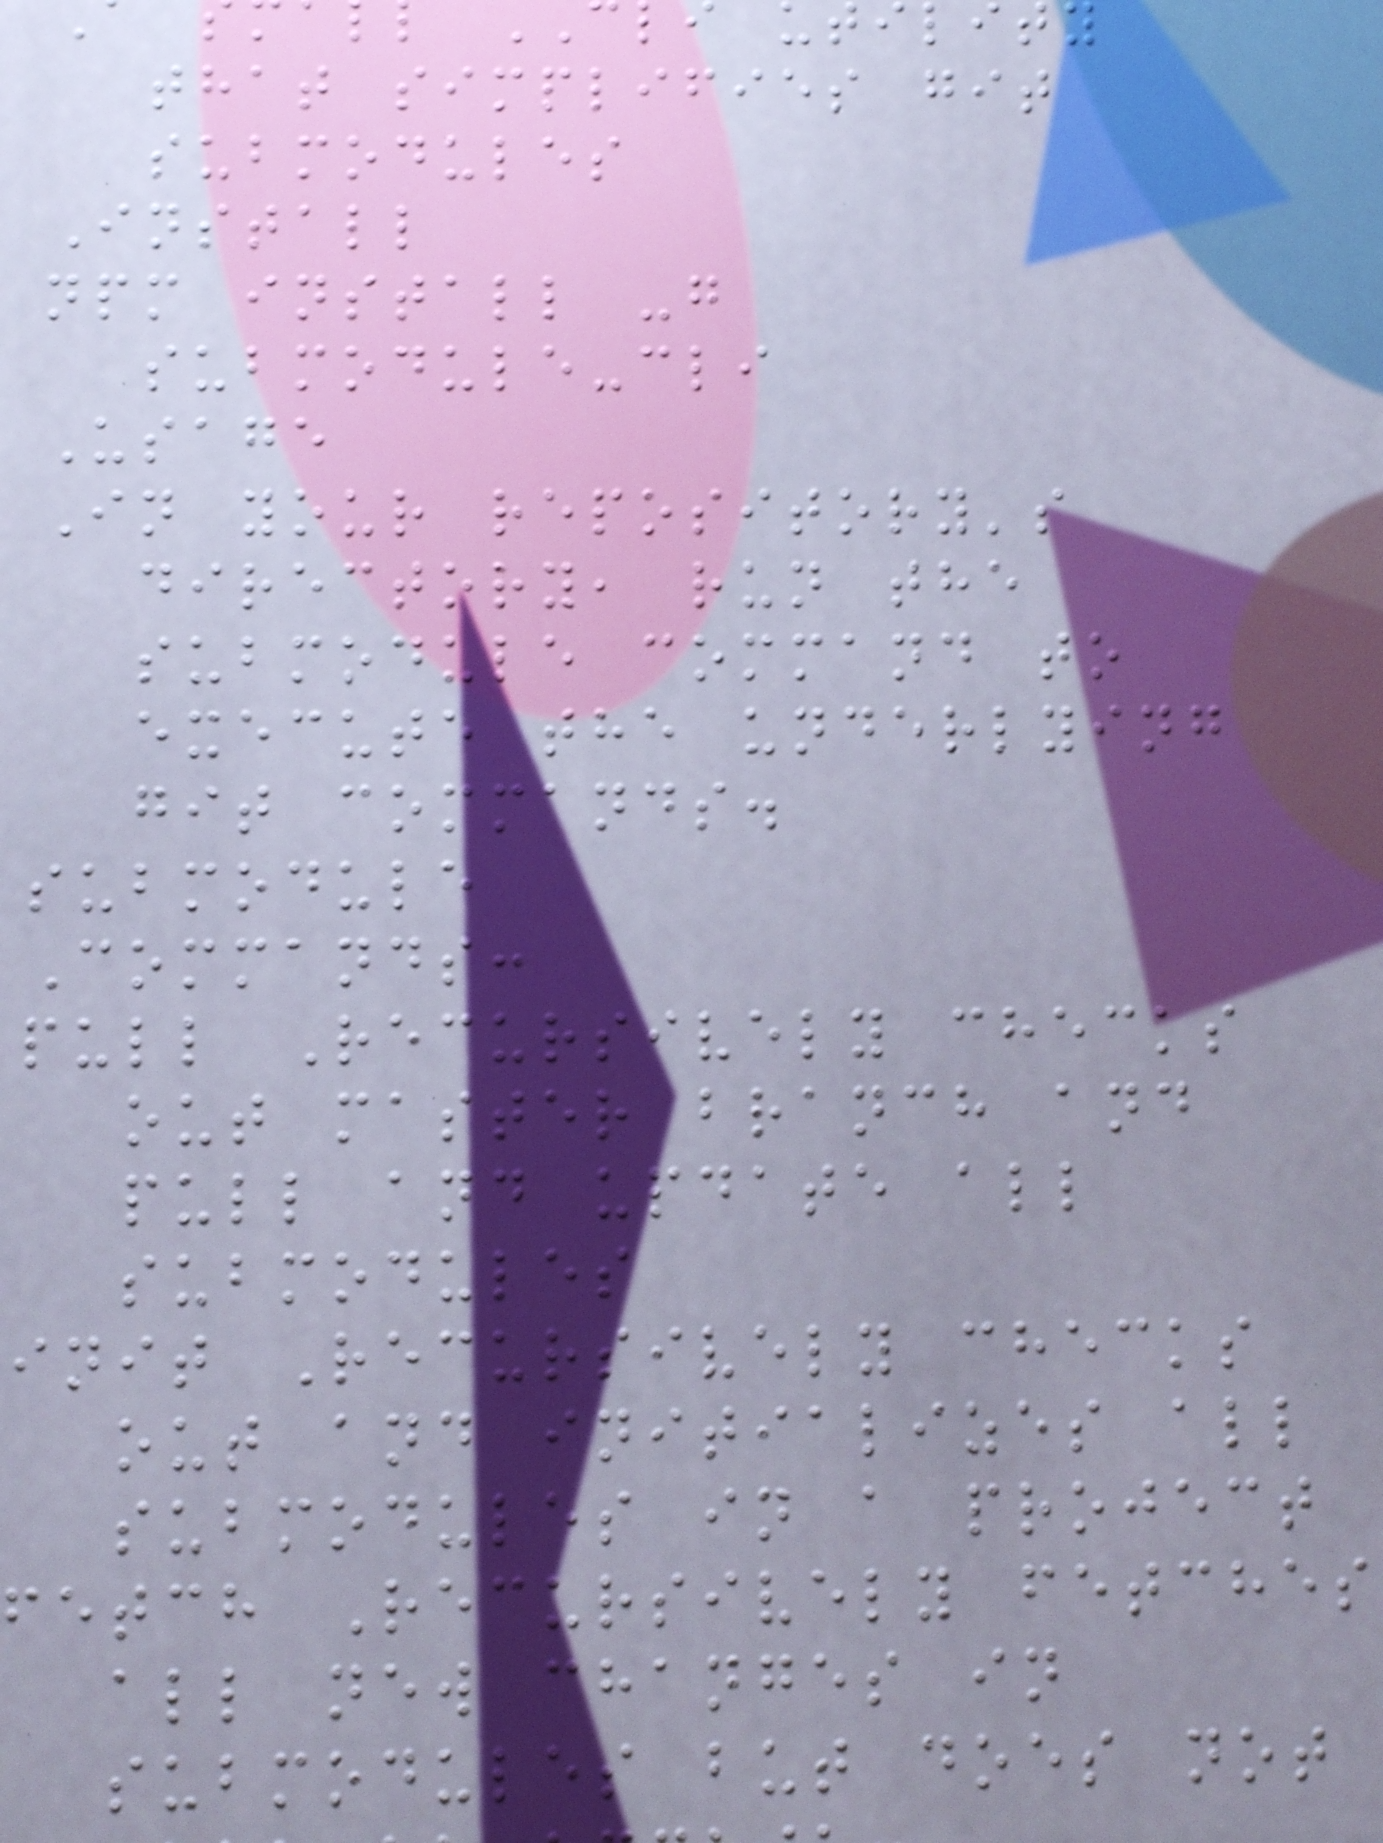that simplifies git
submodules
Install
npm install -g
submodule-cli
Usage
In your repository's
directory, run the
submodule command to
execute the underlying
git commands.
submodule
Commands:
pull Recursively checks
out master branch and
pull and update all
submodules
init Recursively checks
out and initializes all
submodules in a project
fetch Recursively fetches
all new changes in
submodules but does not
